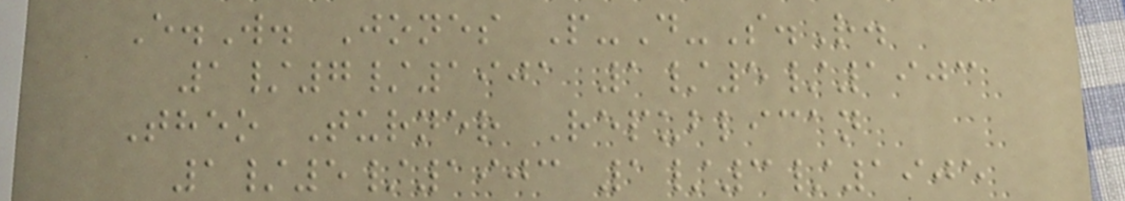E.W. Jones P-D-S.R.
1/7/1901 1/5/1903
Theo Turner Republican
1/5/1903 1/3/1905
